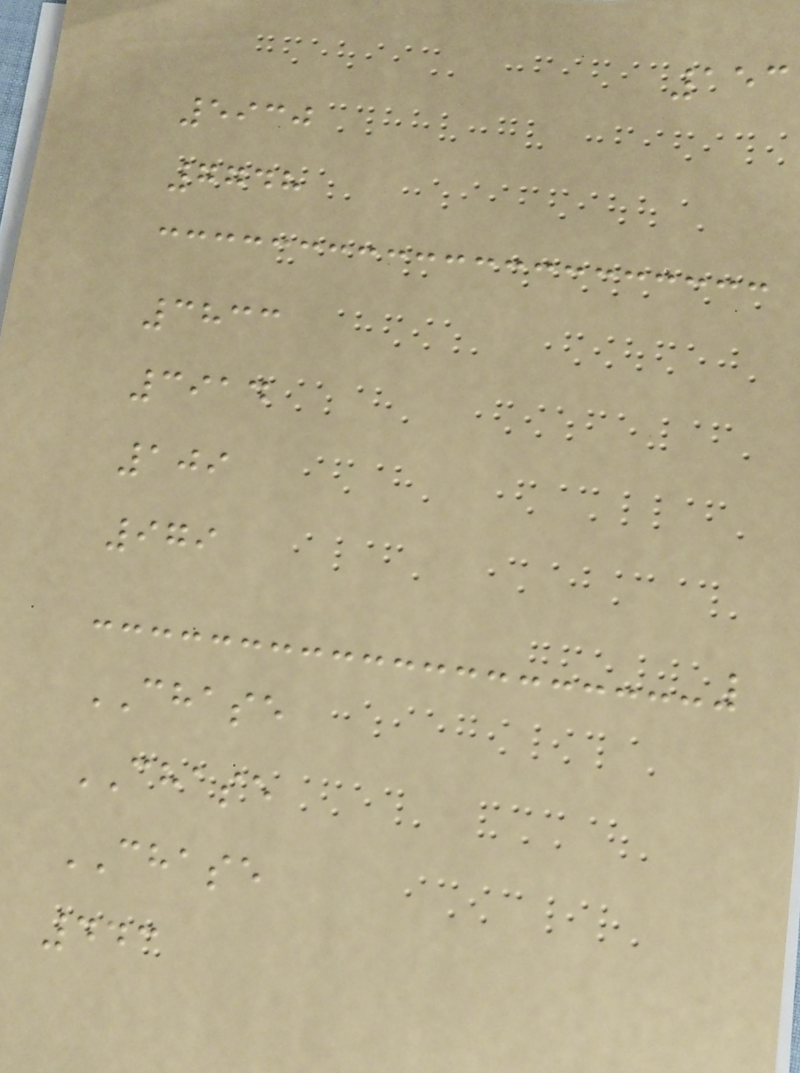153
5930
7748
3833
3914
109
979
CHASE
CHASE
CHASE
443
